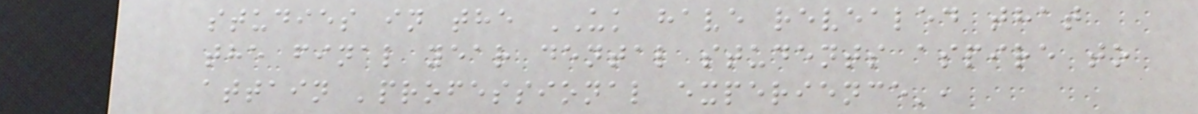studies in the UK have revealed that
the final year dental students aspire to
attain 'professional experience',
